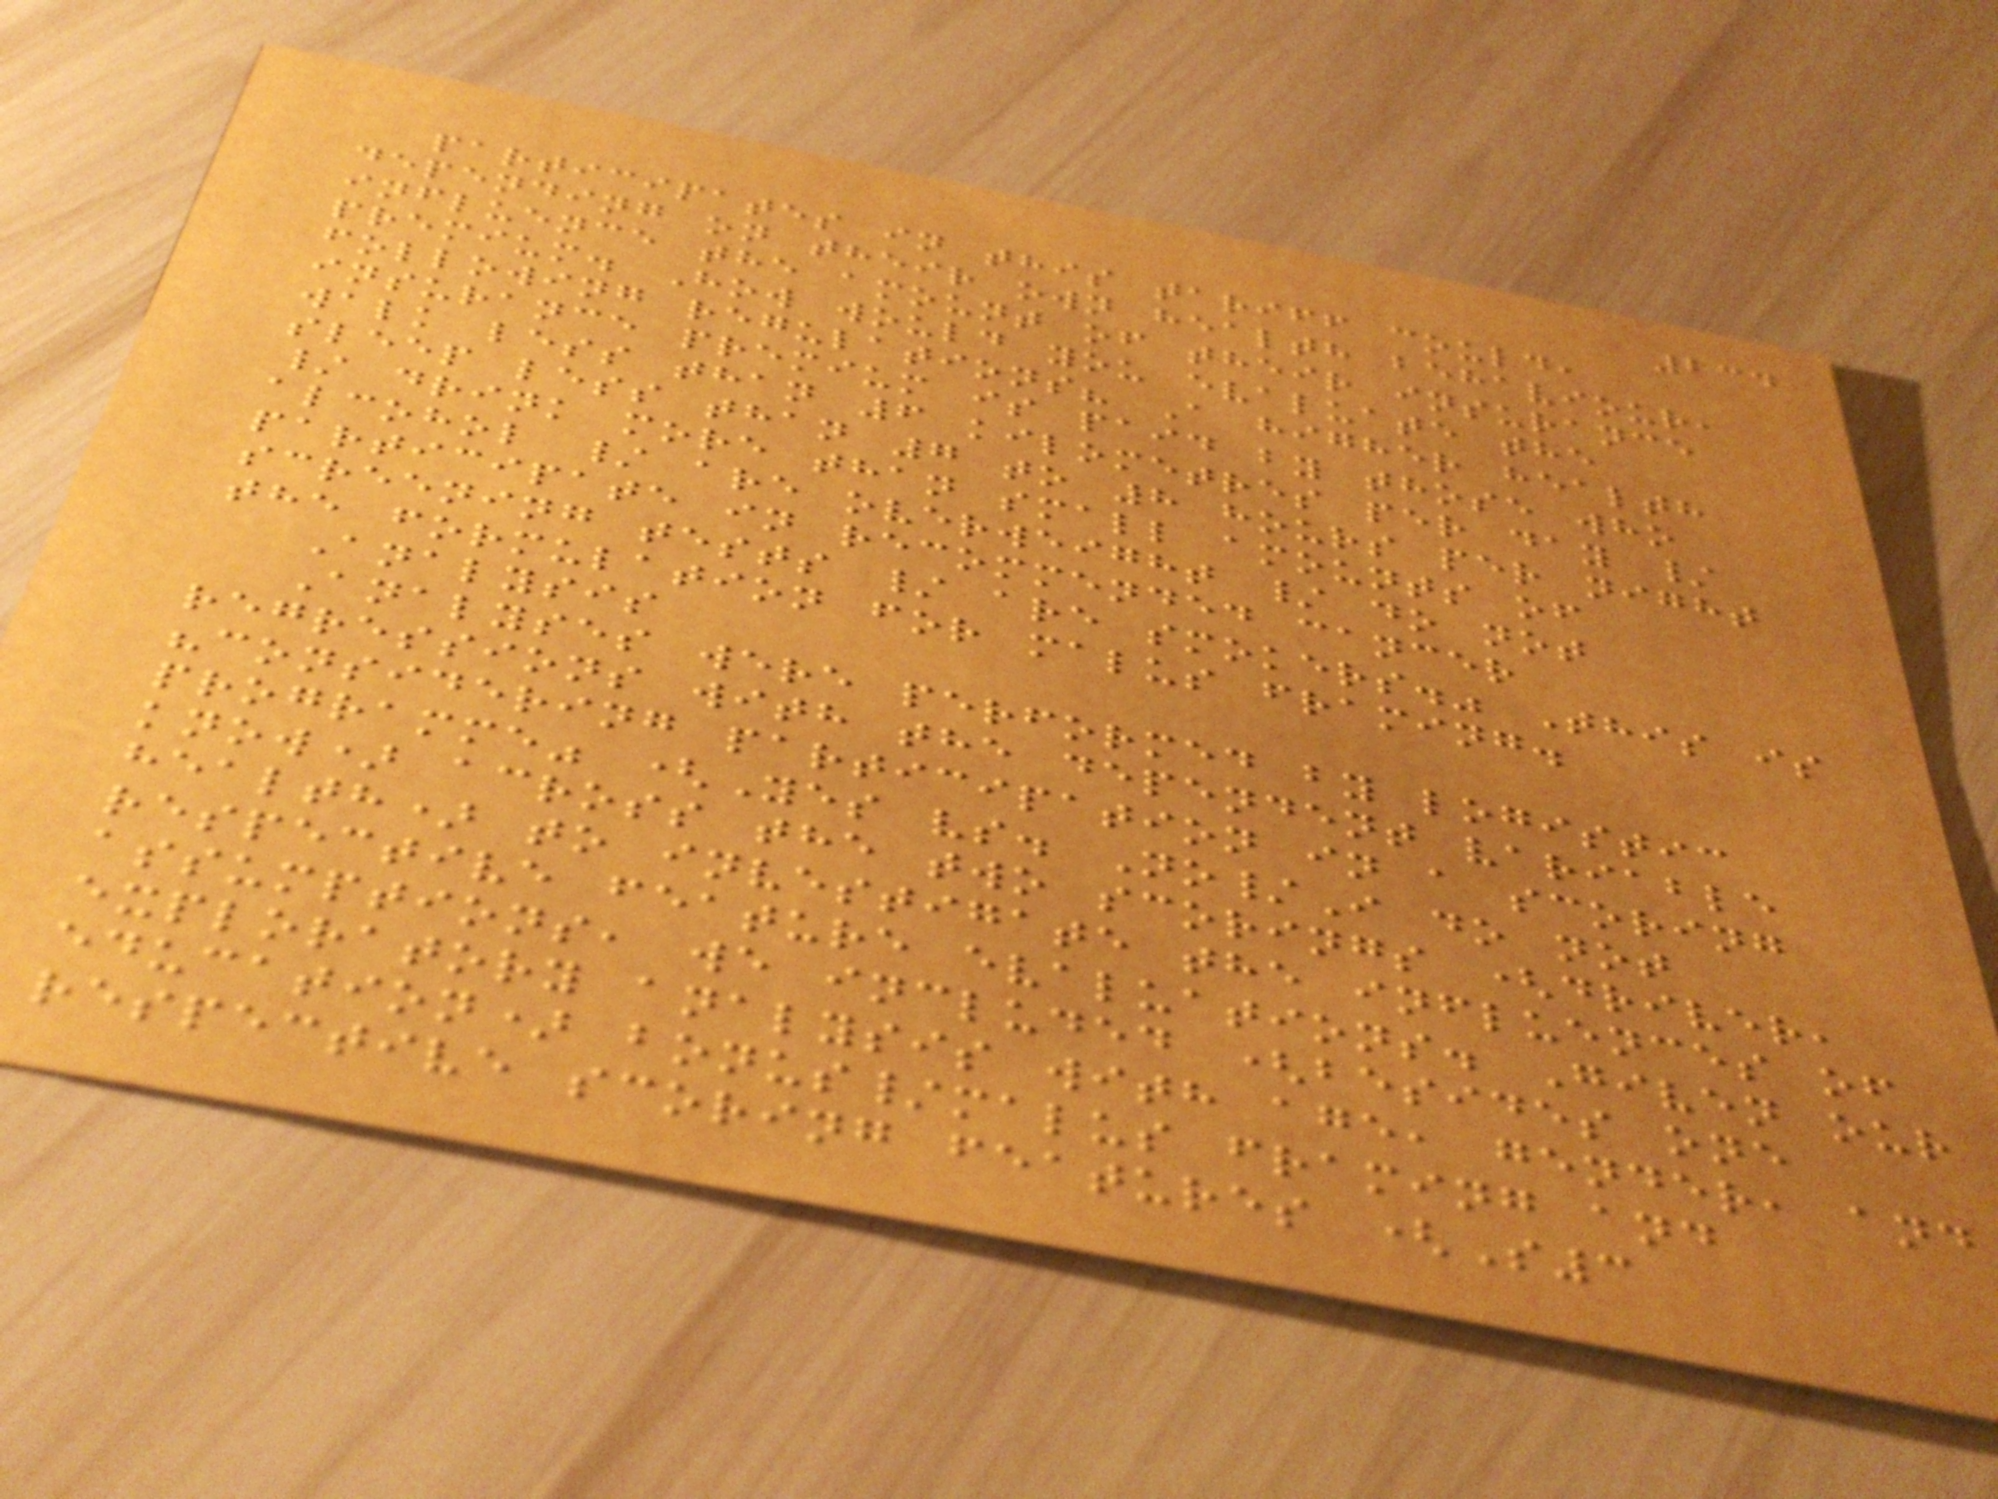234
participates in this tariff could,
depending on their own health behaviour,
influence the amount of their insurance
premium. How would you evaluate the
following regulations? A higher health
insurance premium is paid by those who
walk less than 6 kilometres per day /
sleep less than 7 to 8 hours per night
/ drink more than small amounts of
alcohol / are overweight / do not
participate in recommended cancer
screening tests / are smokers." This is
the formulation for malus framing.
Analysis
Analyses were performed by logistic
regressions with the dependent variable
"considering participation in a scoring
programme" (Yes vs. No/I do not
know) across the two scorings (driver,
health) to investigate the influences of
respective feature evaluations. Given our
assumptions, we included (besides one
exploratory analysis with age, gender, and
education) bonus/malus framing and
respective scoring features (S3
